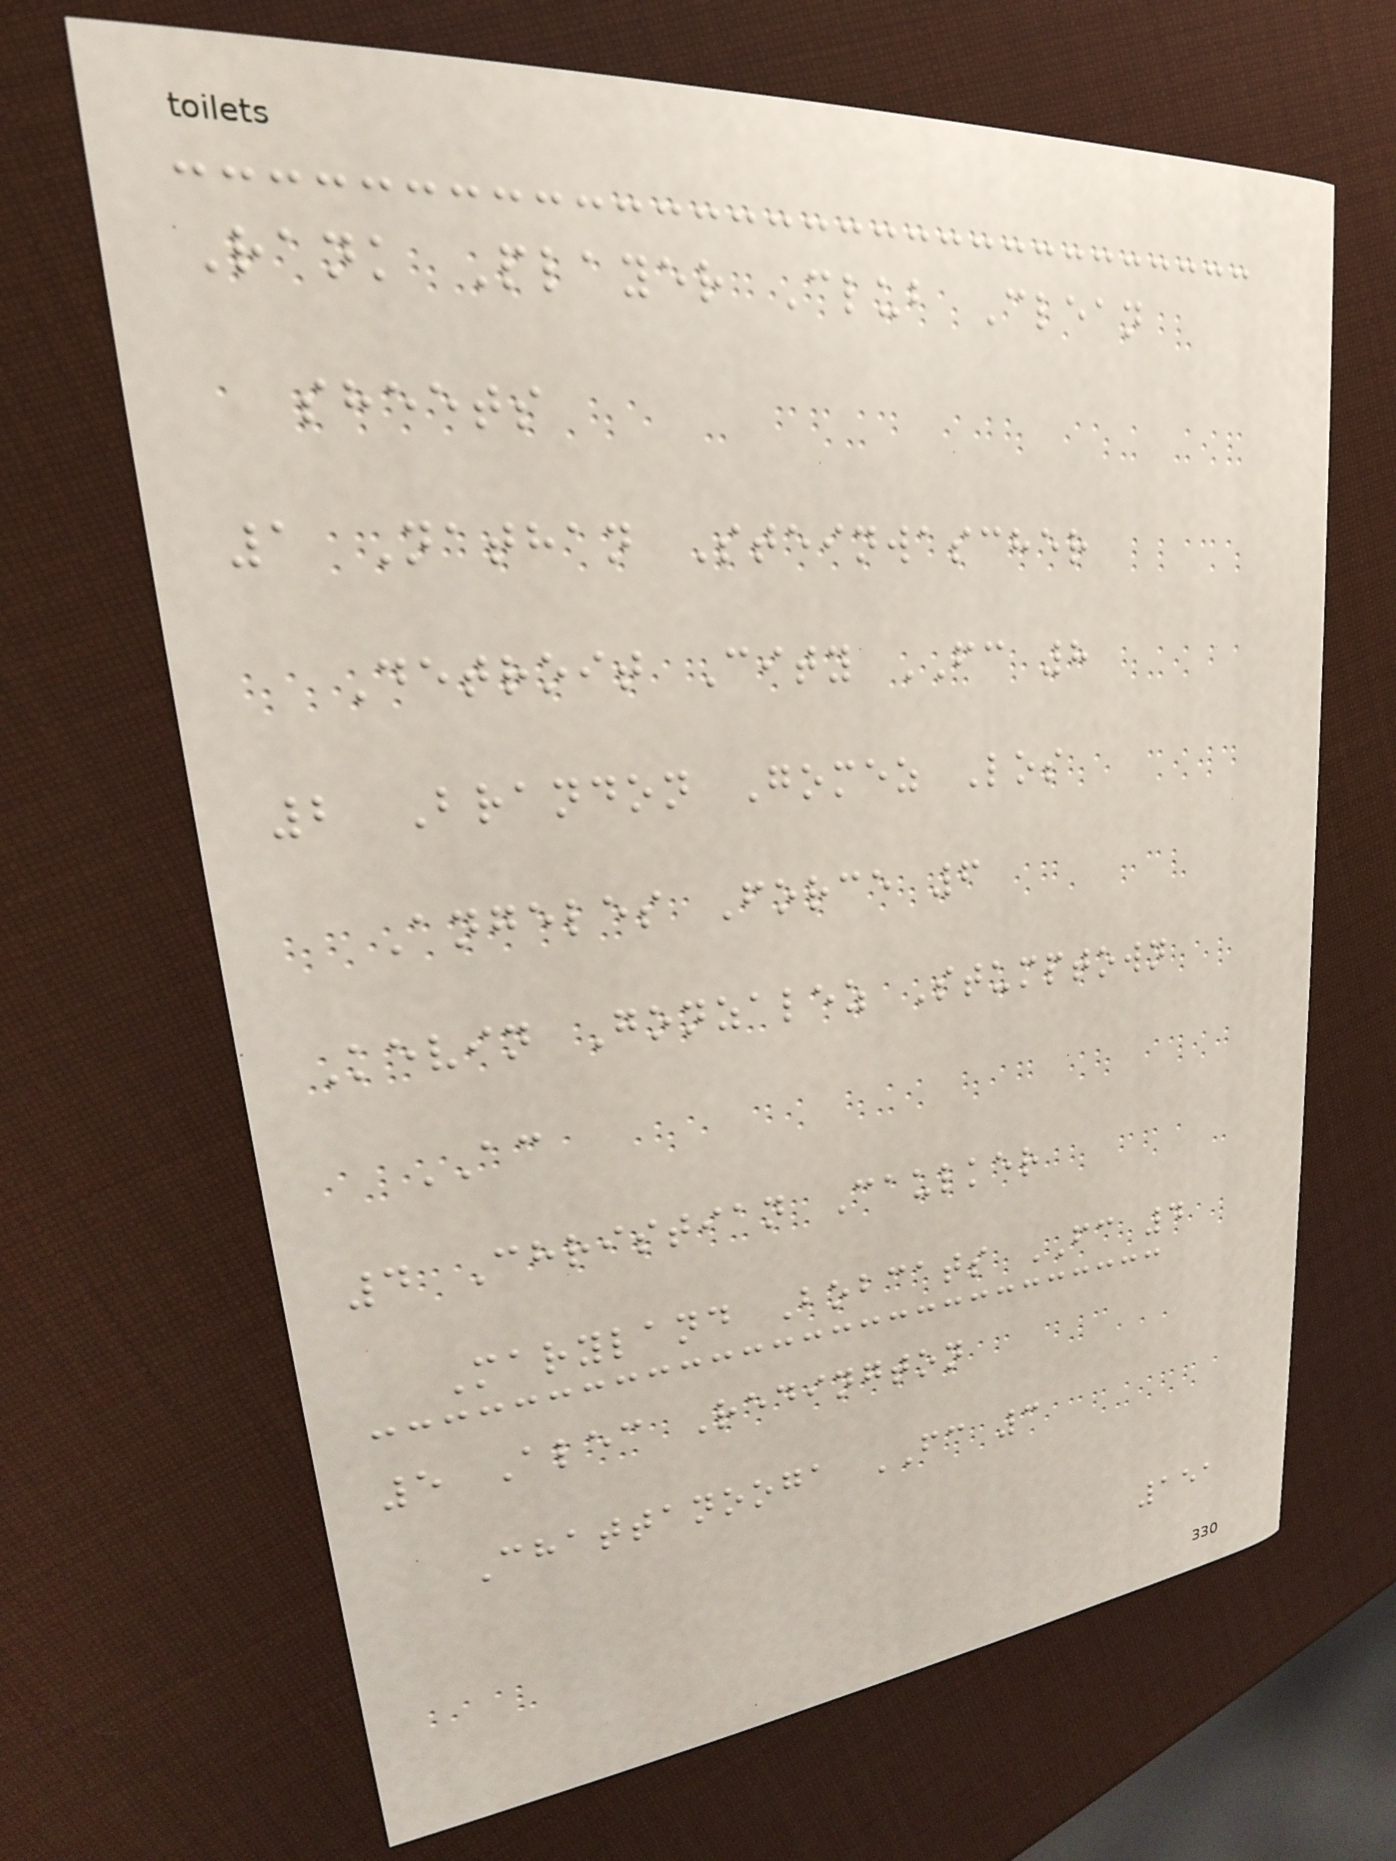Rank Player Club Clean
sheets
1 Nathan Steinwascher
Detroit City FC 8
2 Brandon Gomez Los
Angeles Force 6
Kevin Gonzalez Stumptown
AC
4 Christian Caulker
Maryland Bobcats FC 4
5 Alec Redington
Chattanooga FC 3
151
